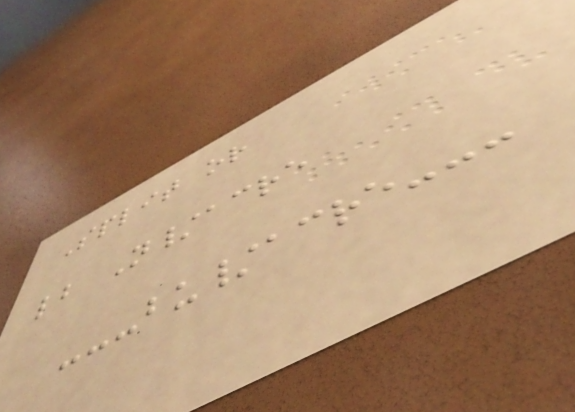Split or
lb N/acre
---bu/acre---
